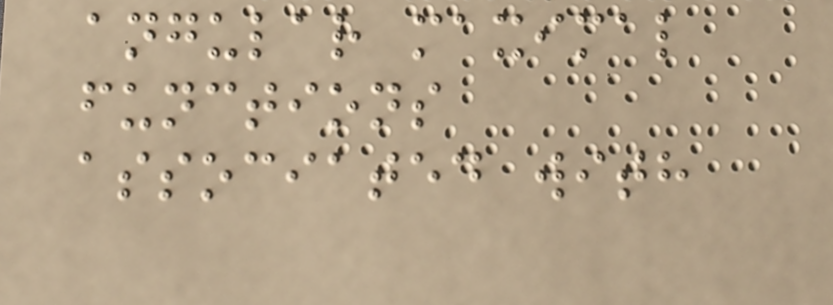angular maximal
functions
associated with
